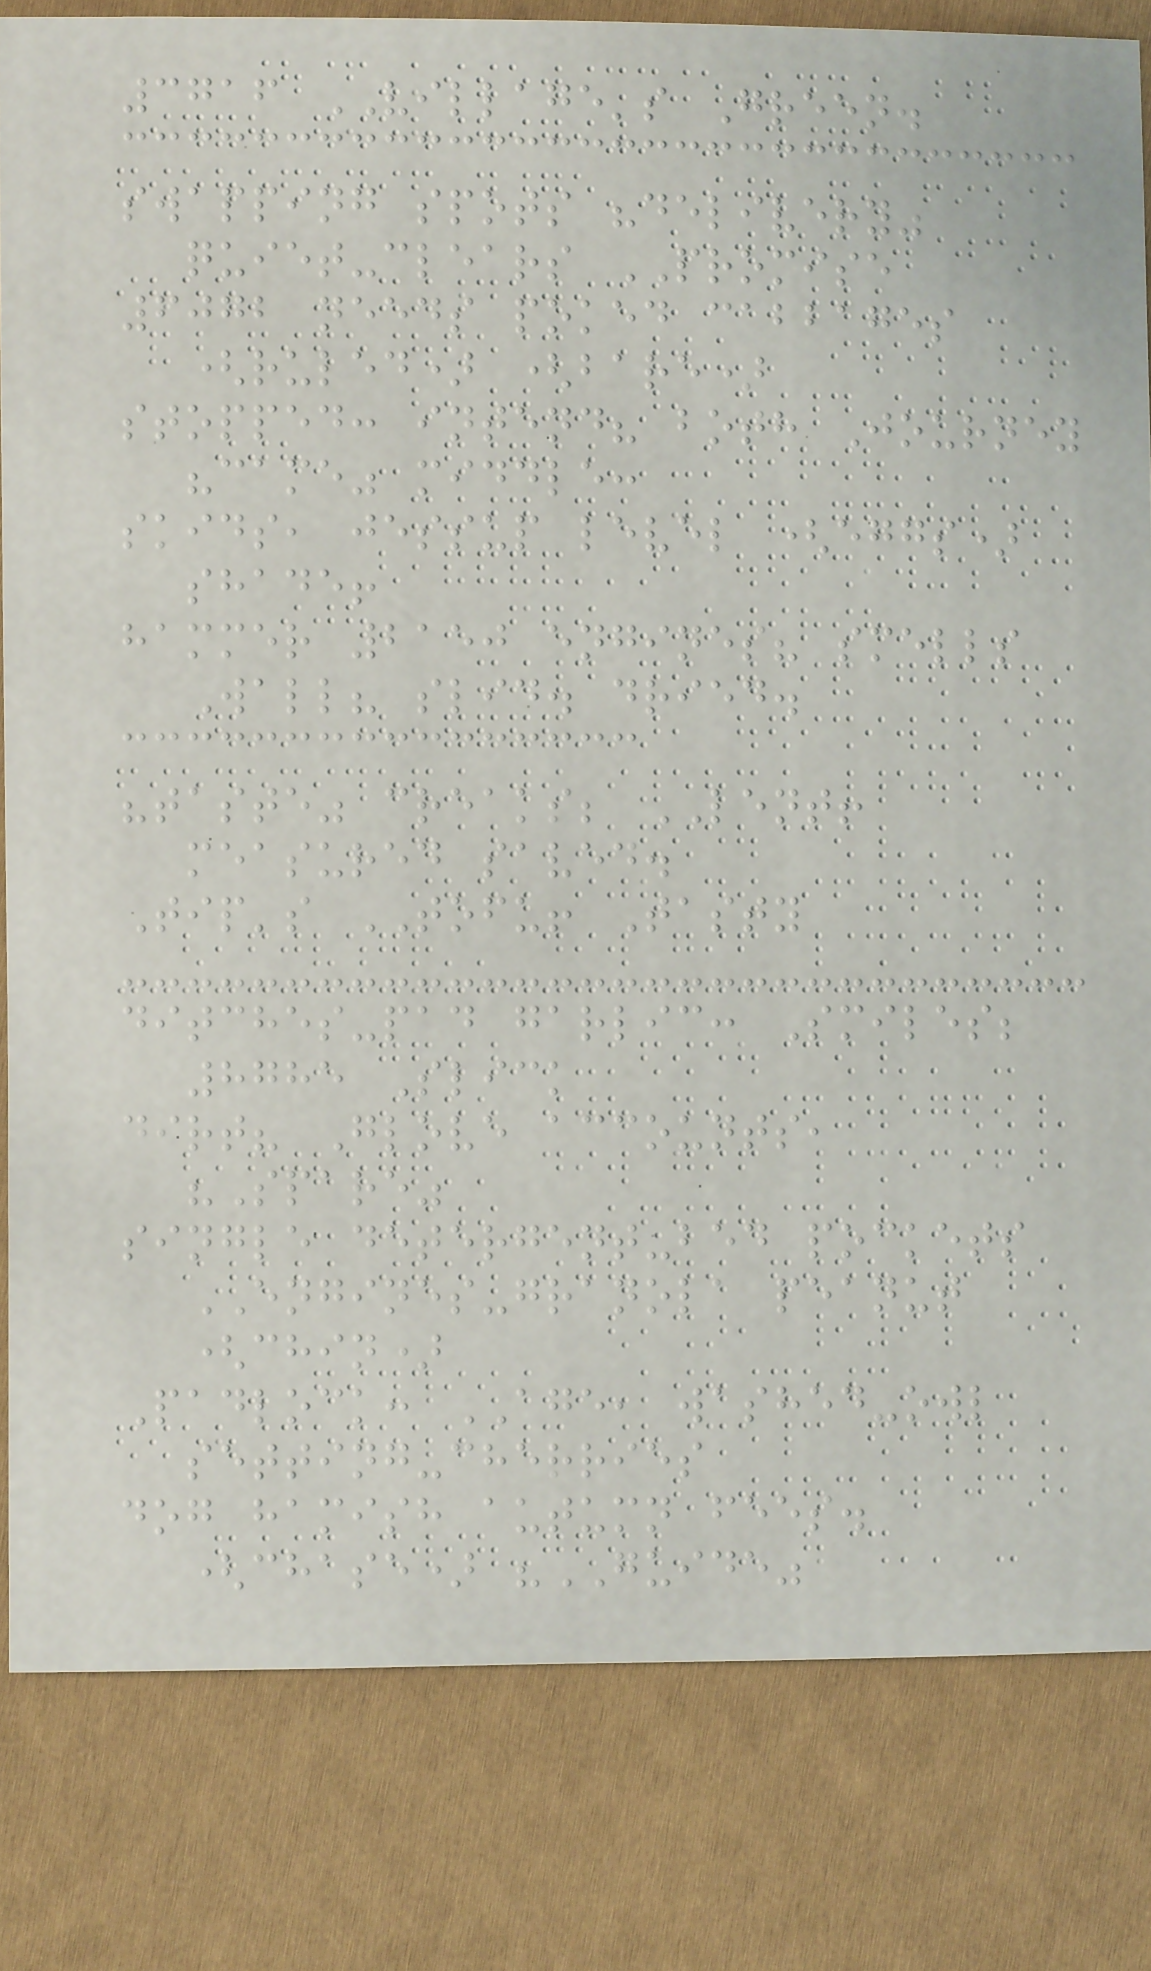3716 VILLAGE's Green.
swapping spots "delivery"
quiet-clears PROMISE
6072 needs poked cabbages
(ruled) (bare)
stopped: intend? both Journey
"came" middle:
skids, jessup level (eggs)
shade!
hammer 2150 engines? smells
Wall? slid. dried.
"taste" creaks; LENT!
measured saved.
Tip's TOFU! Tasty
ditches-pad garlic: Smiles;
8785 Slick
dirt? Glove accounts,
"Spare"
single detergent-bed pockets
ENGINES-granola peanut
(chin)
Padlock: AGE, washed-owl
setting-cherries
dog hamish autumn fees.
(chase) "GUIDE"
